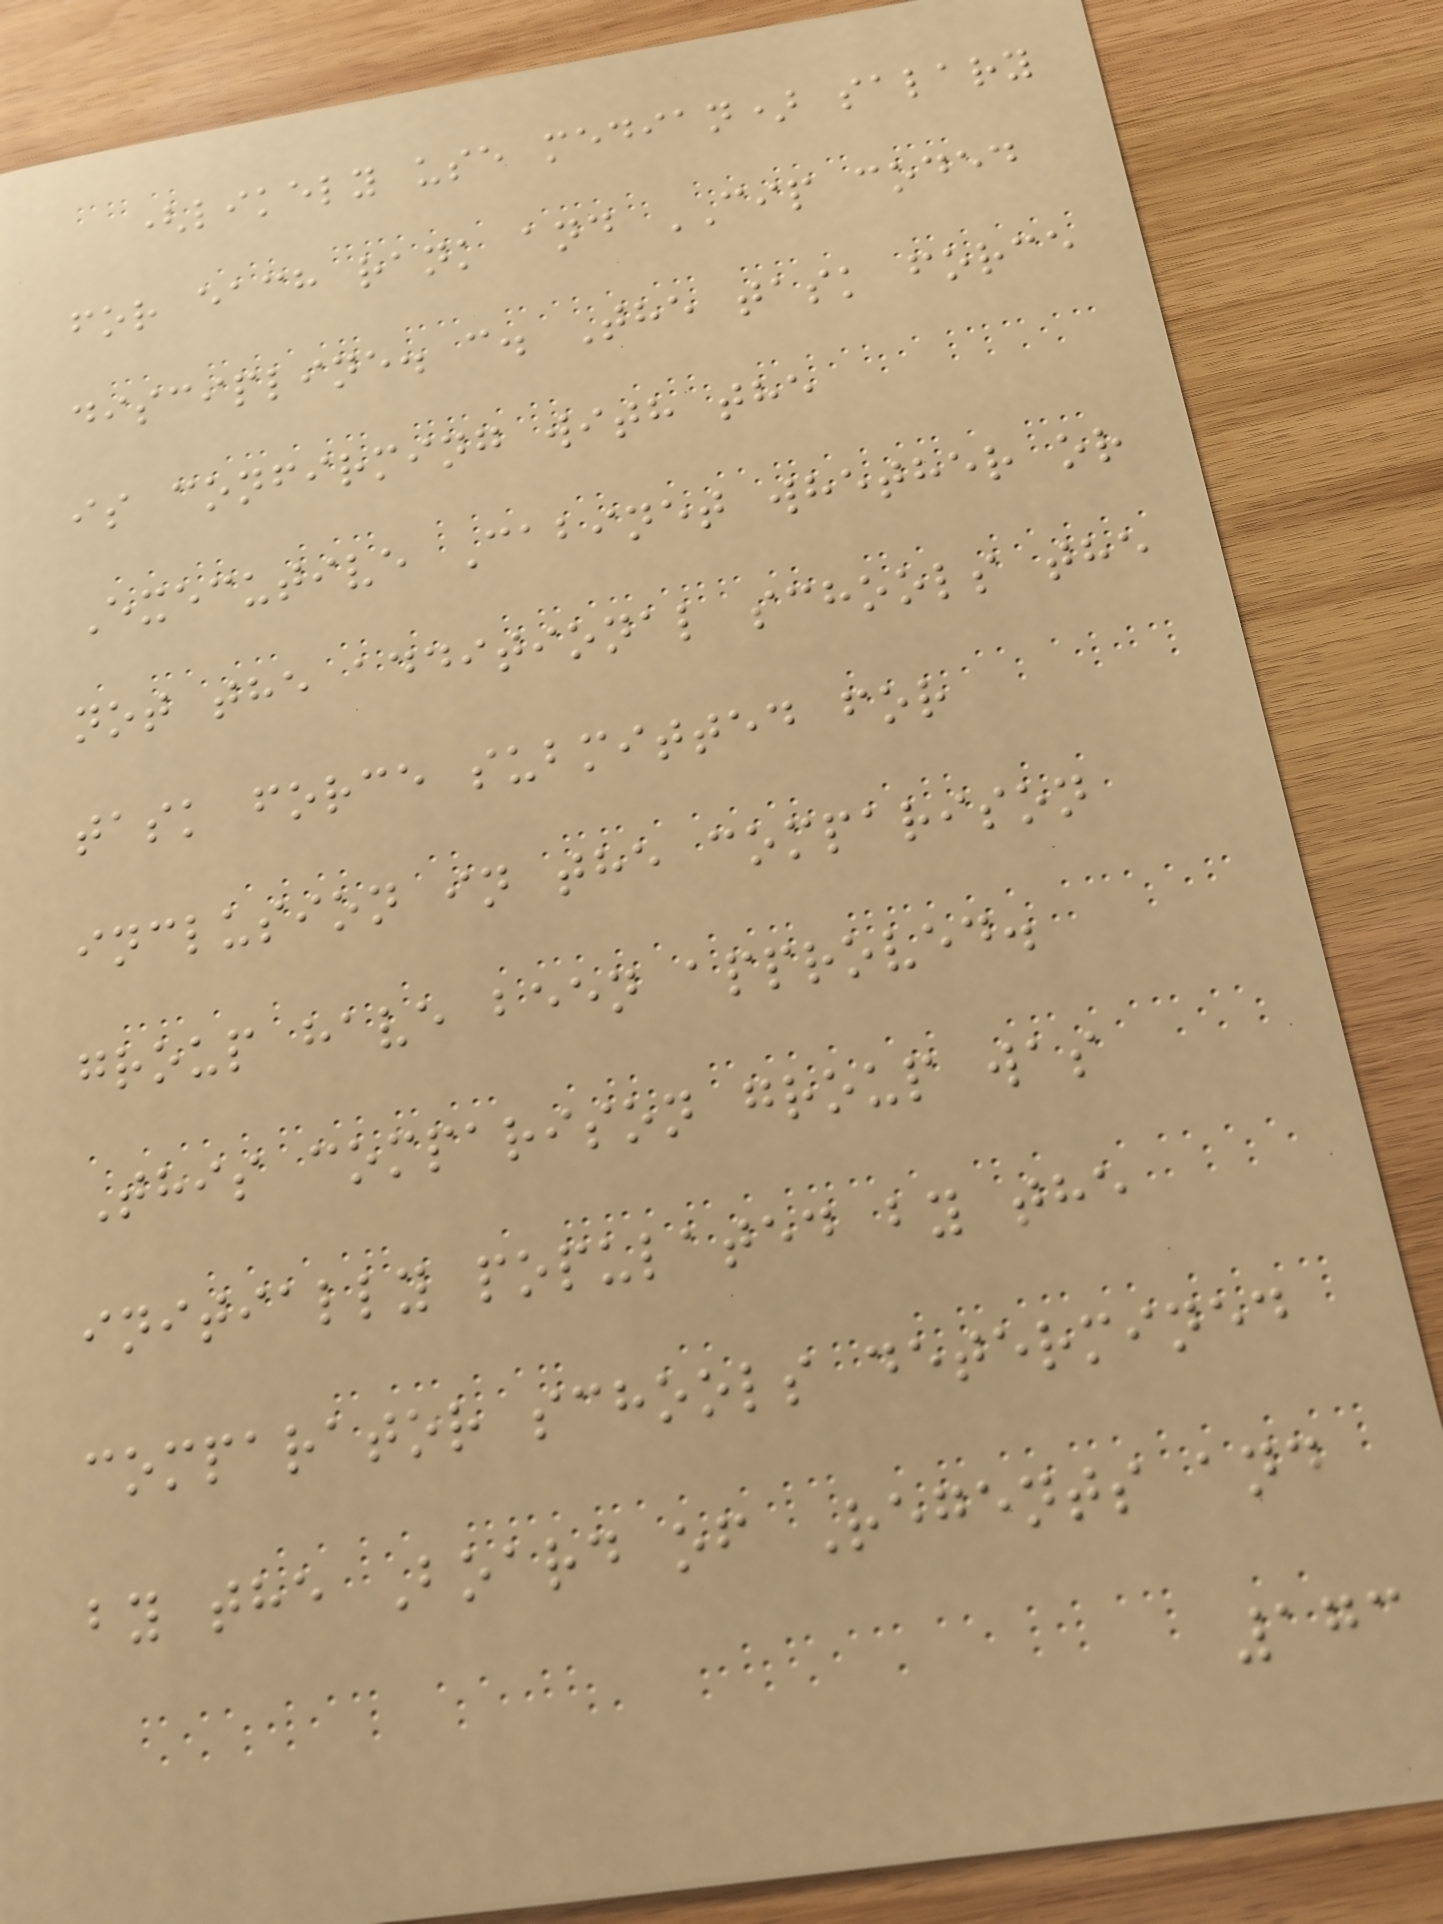(likely use median) salary
for each rank and CIP coded
discipline. c. The task force
is confirming with the
Executive Cabinet whether or
not the additional schools the
task force submitted for
inclusion in the comparison
group have been approved.
This comparison group was
initially populated by the
comparator schools determined
by the Board of Regents and
173
